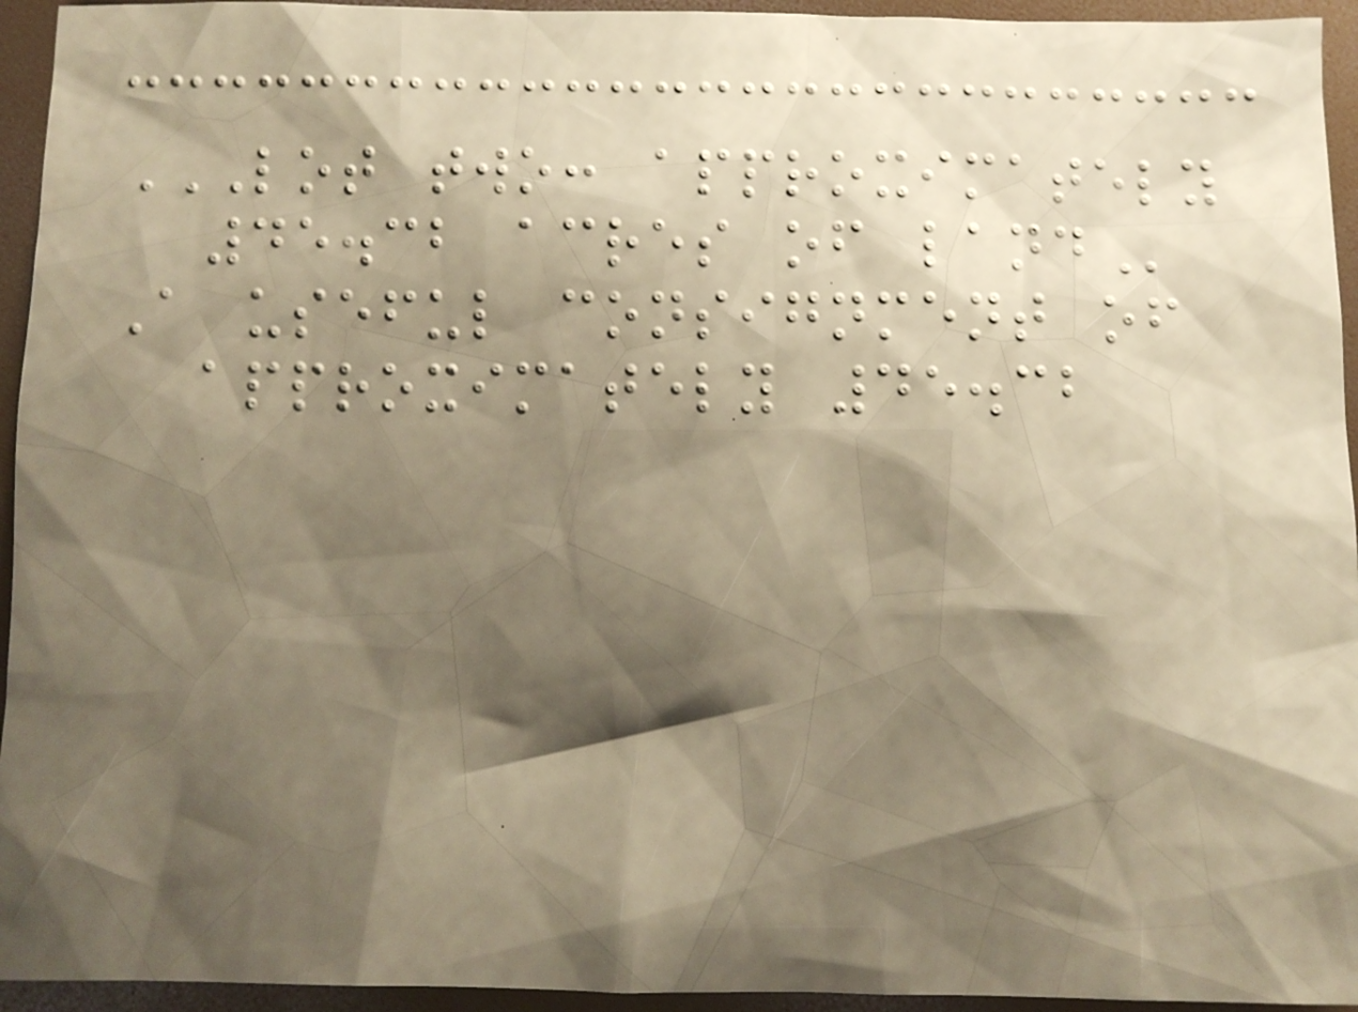LOT TWO: APPROXIMATELY
45.32 ACRES OF LAND
A useful consignment of
approximately 45.32
